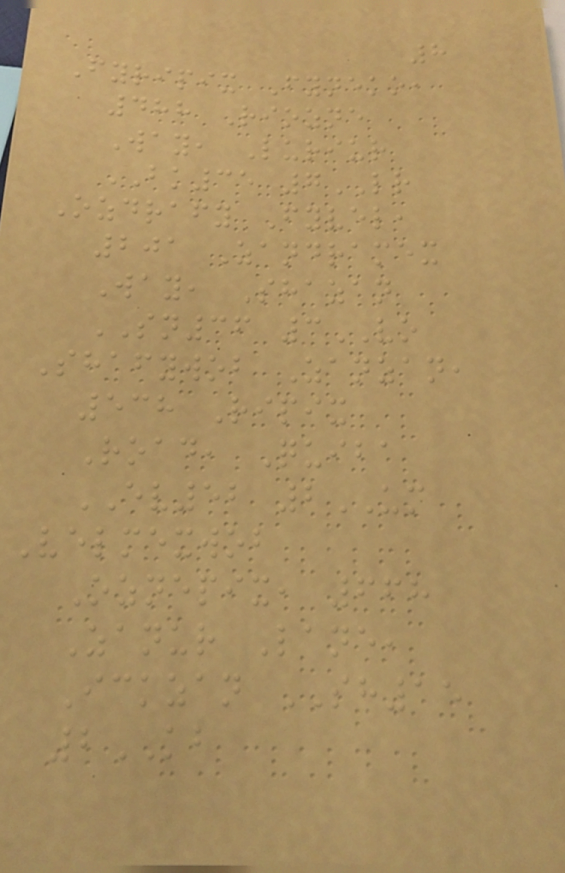8
Fyripix Fyneko,
488 Riozne
Way, Luriur
BK35 7LR
Ozdrafy Fyvel,
201 Zandramex
Way, Shazan
SN36 3VO
Shafywob Zanzan,
538 Ripix
Road, Quiba
EV52 2UM
Velmexwob
Oznepix, 668
Zanur Lane,
Ickzan SH15
2KB
